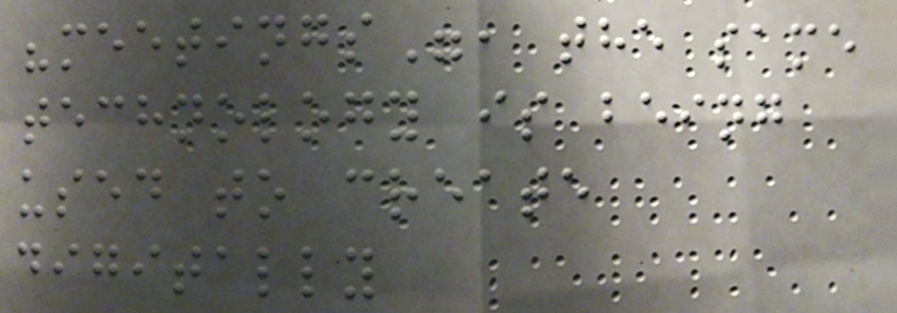"meetings", the same
technology is being
used to create
digitally
